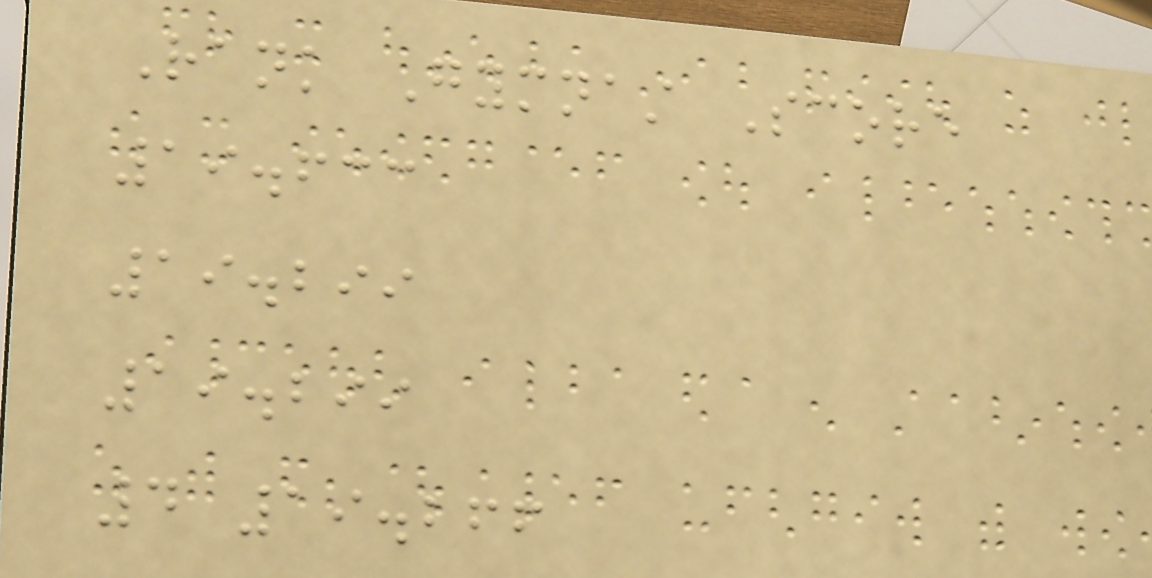Rank Gymnast Score
19.633
19.299
19.299
4 19.266
